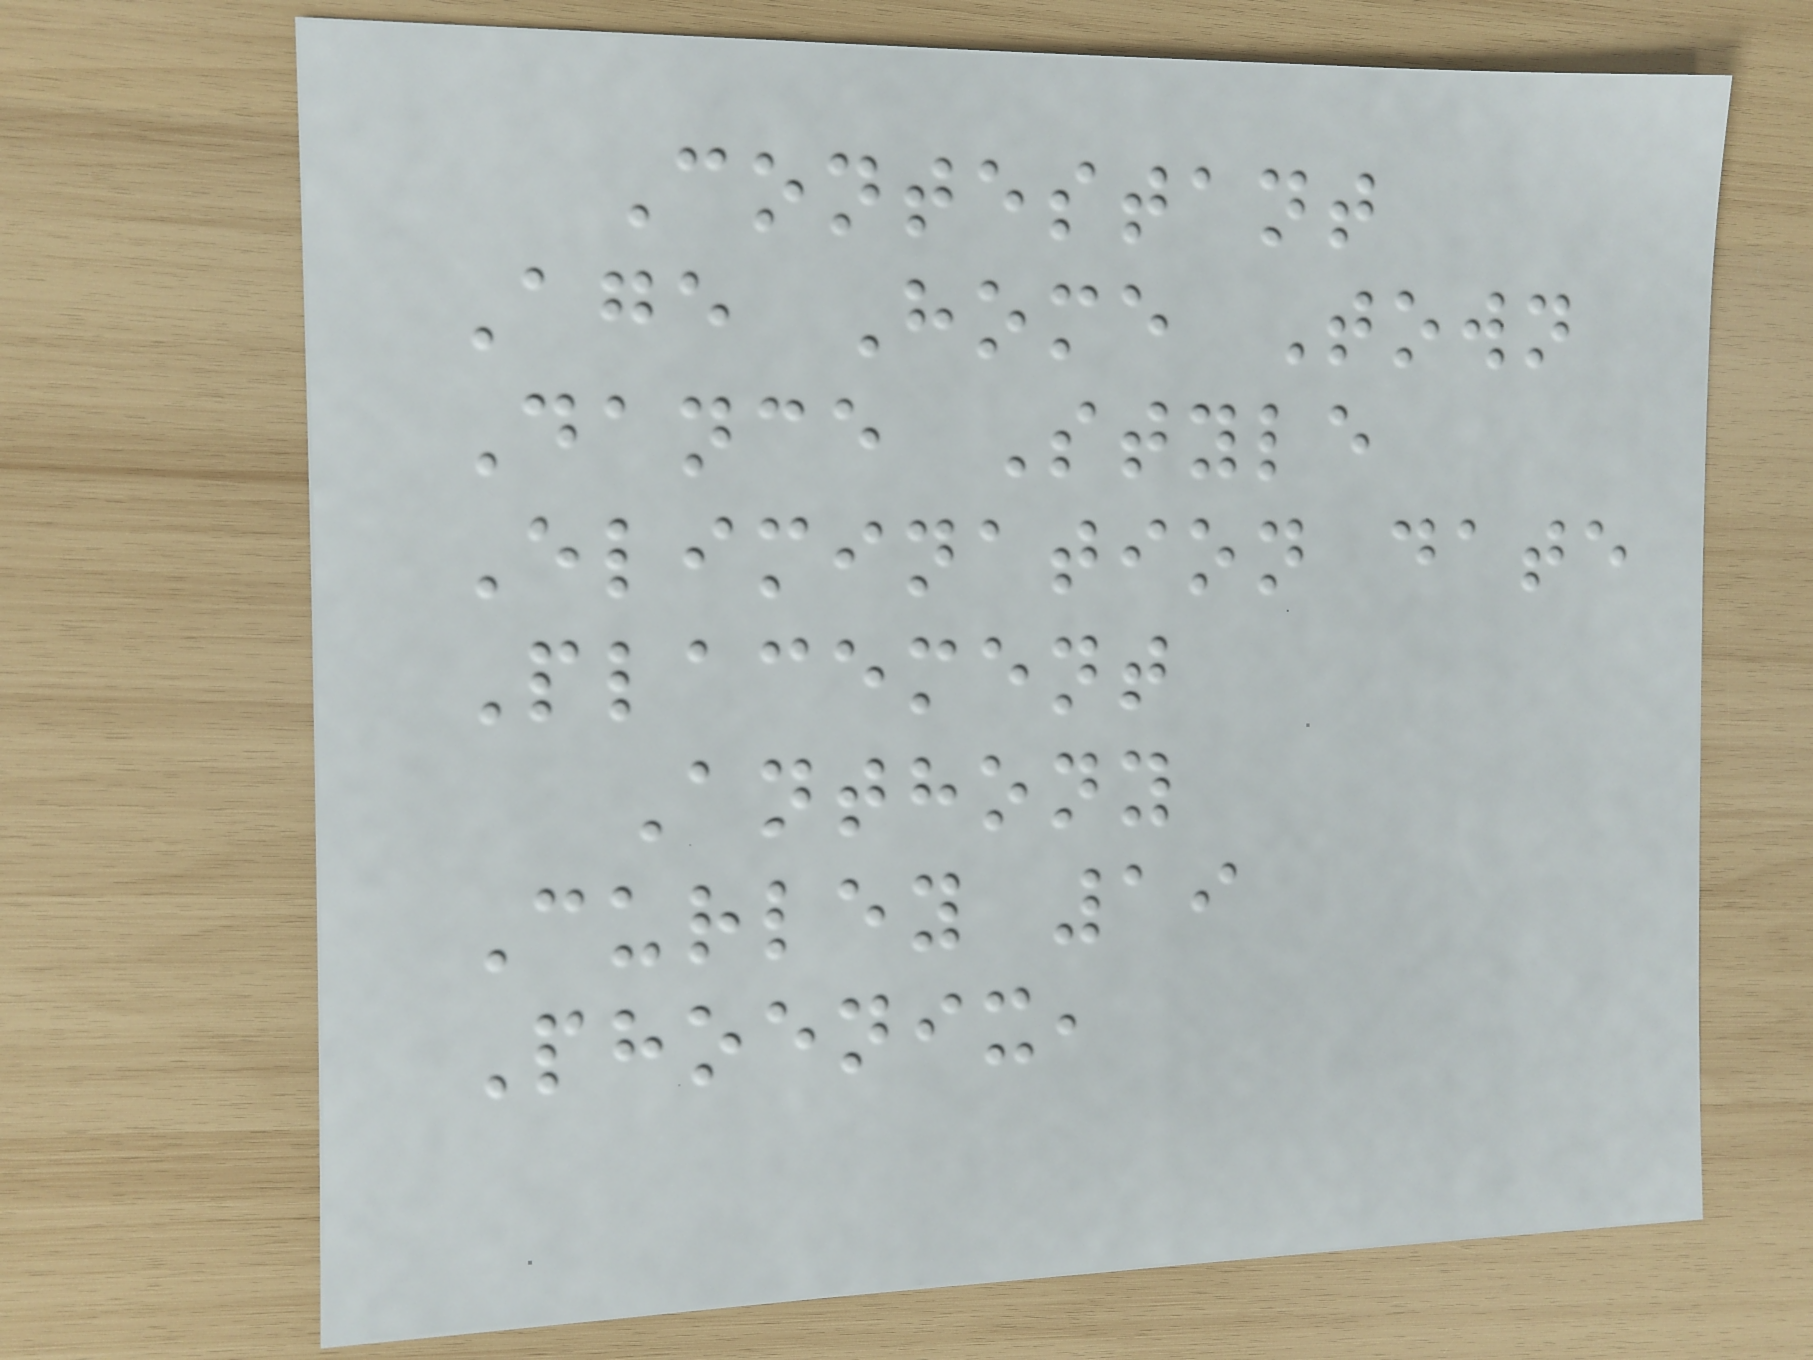Contestant
Age Home Town
Dance Style
Elimination date
Placement
Anthony
Curley 19
Phoenix,
